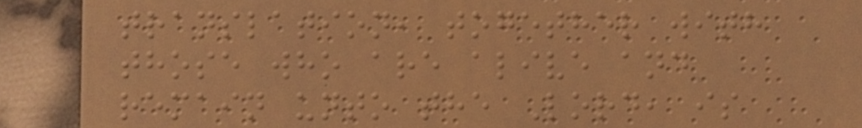translation, together with
those who are alive and
remain unto the Lord, is
